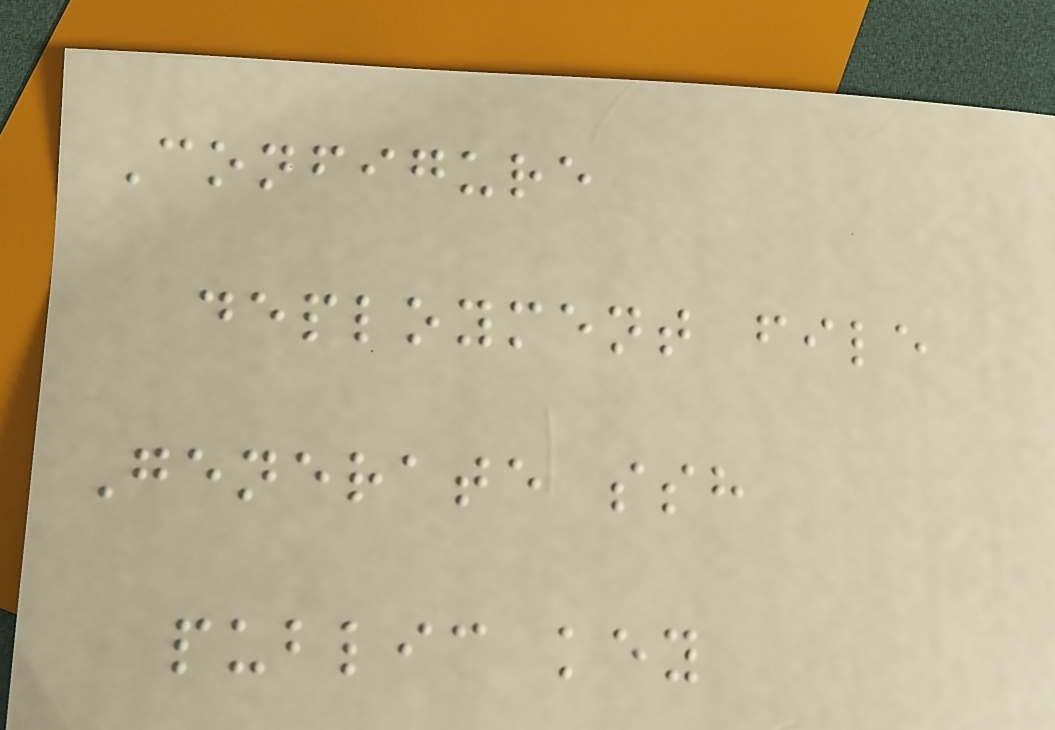Configure
deployment file
Generate ssh
public key
